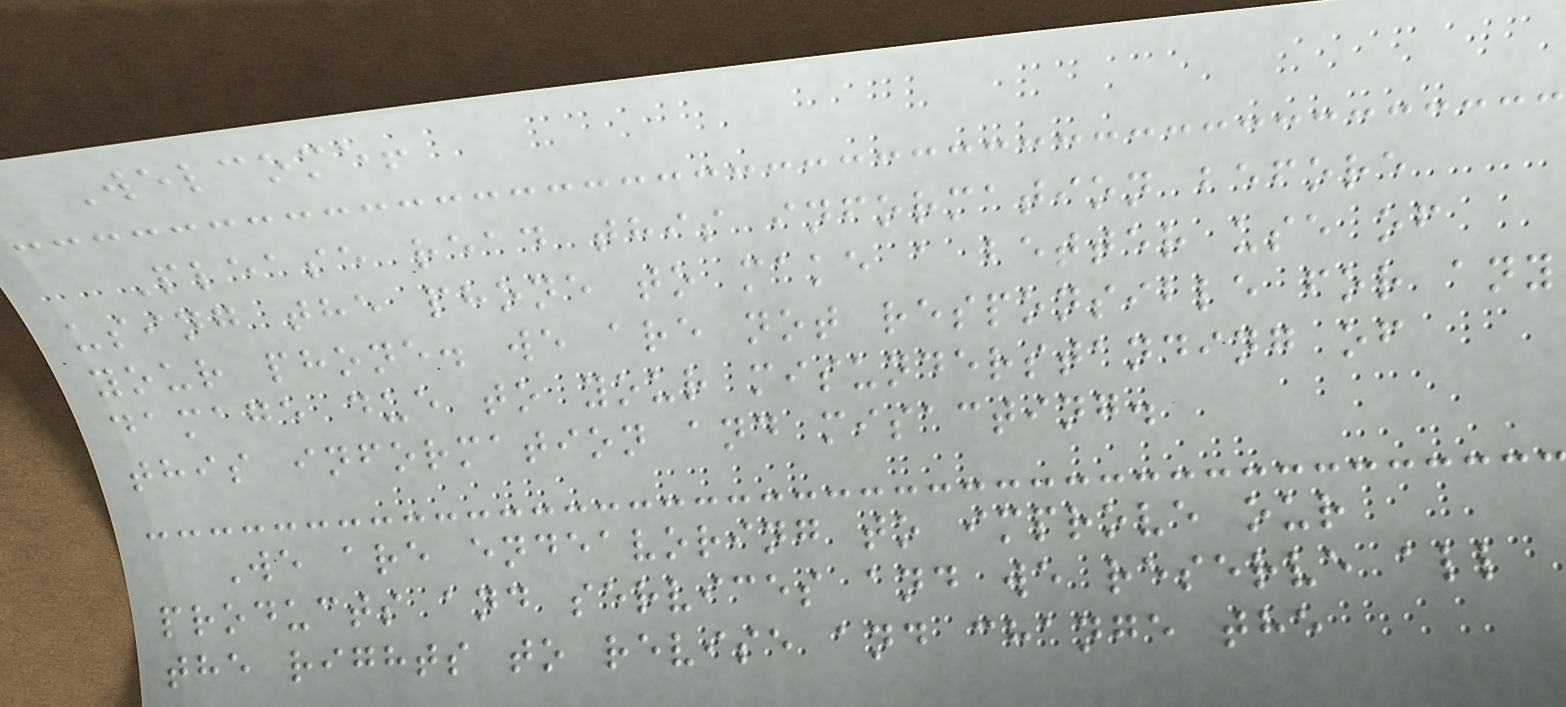Welcome!
Please read this information before
using the phone to make a better use of
your phone. we are not responsible for any
damage due to your misunderstanding of
this information and misacting.
We are endeavoring to improve our
products and services and we reserve all
the rights to revise and change the
